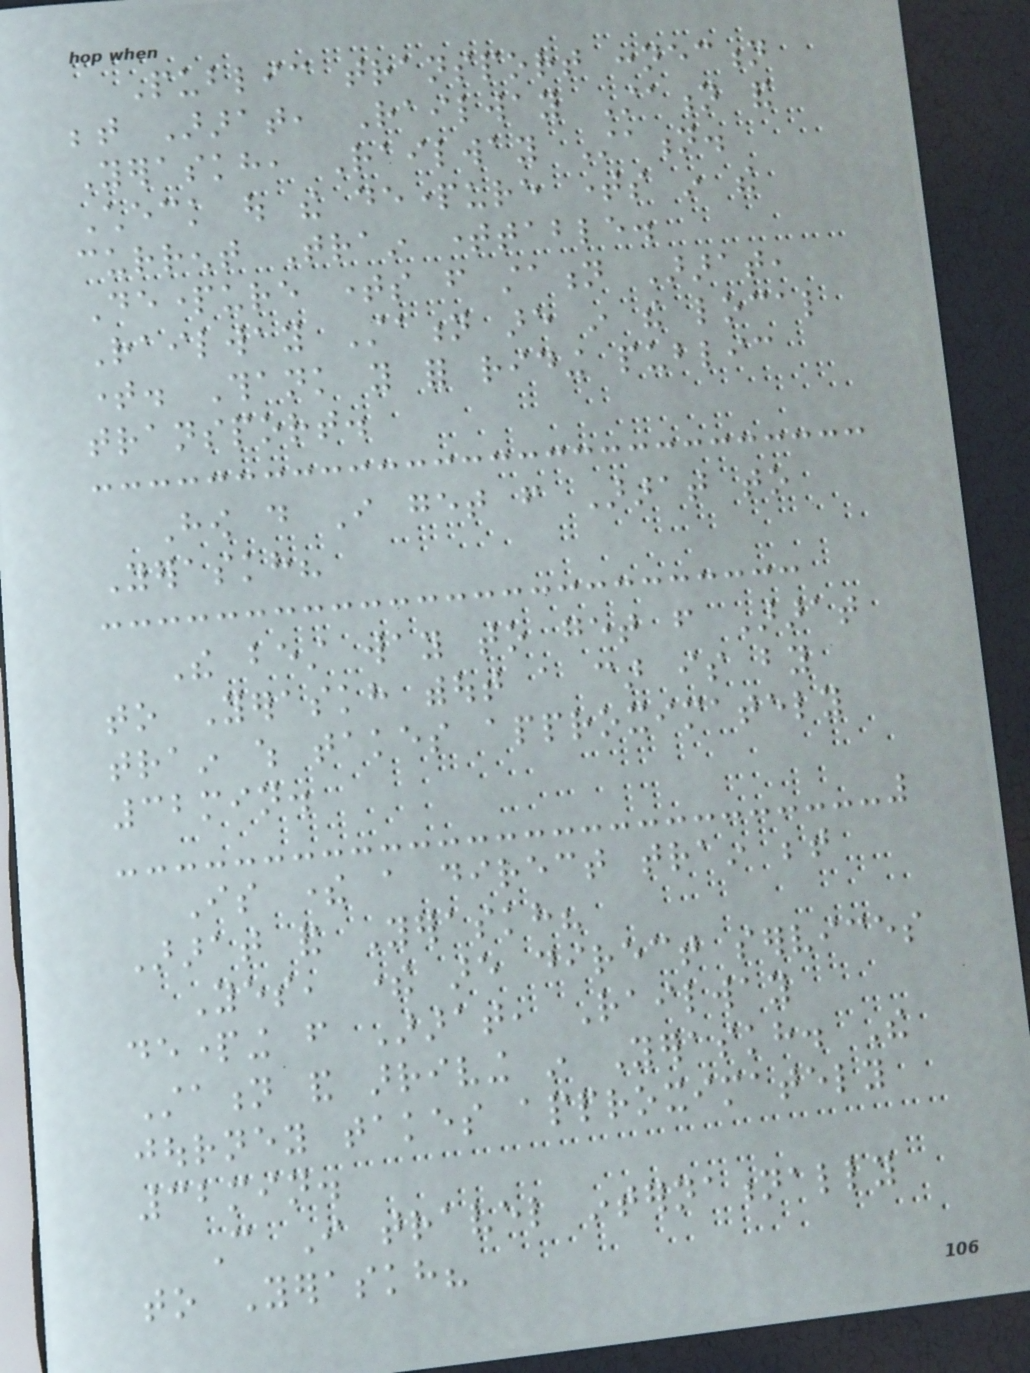Public transport connection
between Ararat, Railway Station and
Yeraskh, Railway Station.
Check out the departure times in the
current Train timetable.
Departure times from station Ararat,
Railway Station are in the local
time. Thank you for riding public
transport.
How do I get from Ararat to
Yeraskh?
The best way to get from Ararat
to Yeraskh without a car is by
train which takes approximately
32min.
Is there a direct train between
Ararat and Yeraskh?
Yes, there are direct services
departing from Ararat, Railway
Station and arriving in Yeraskh. The
journey takes approximately
32min.
Can I travel internationally
to Yeraskh?
